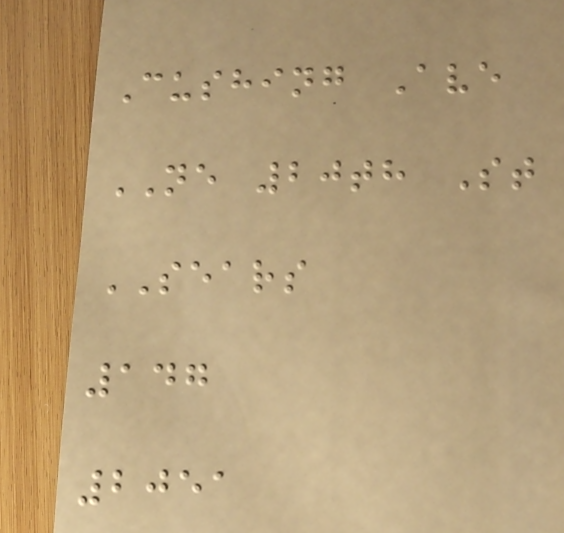Cushing Ave
NE 20th St
SEARS
147
2051
